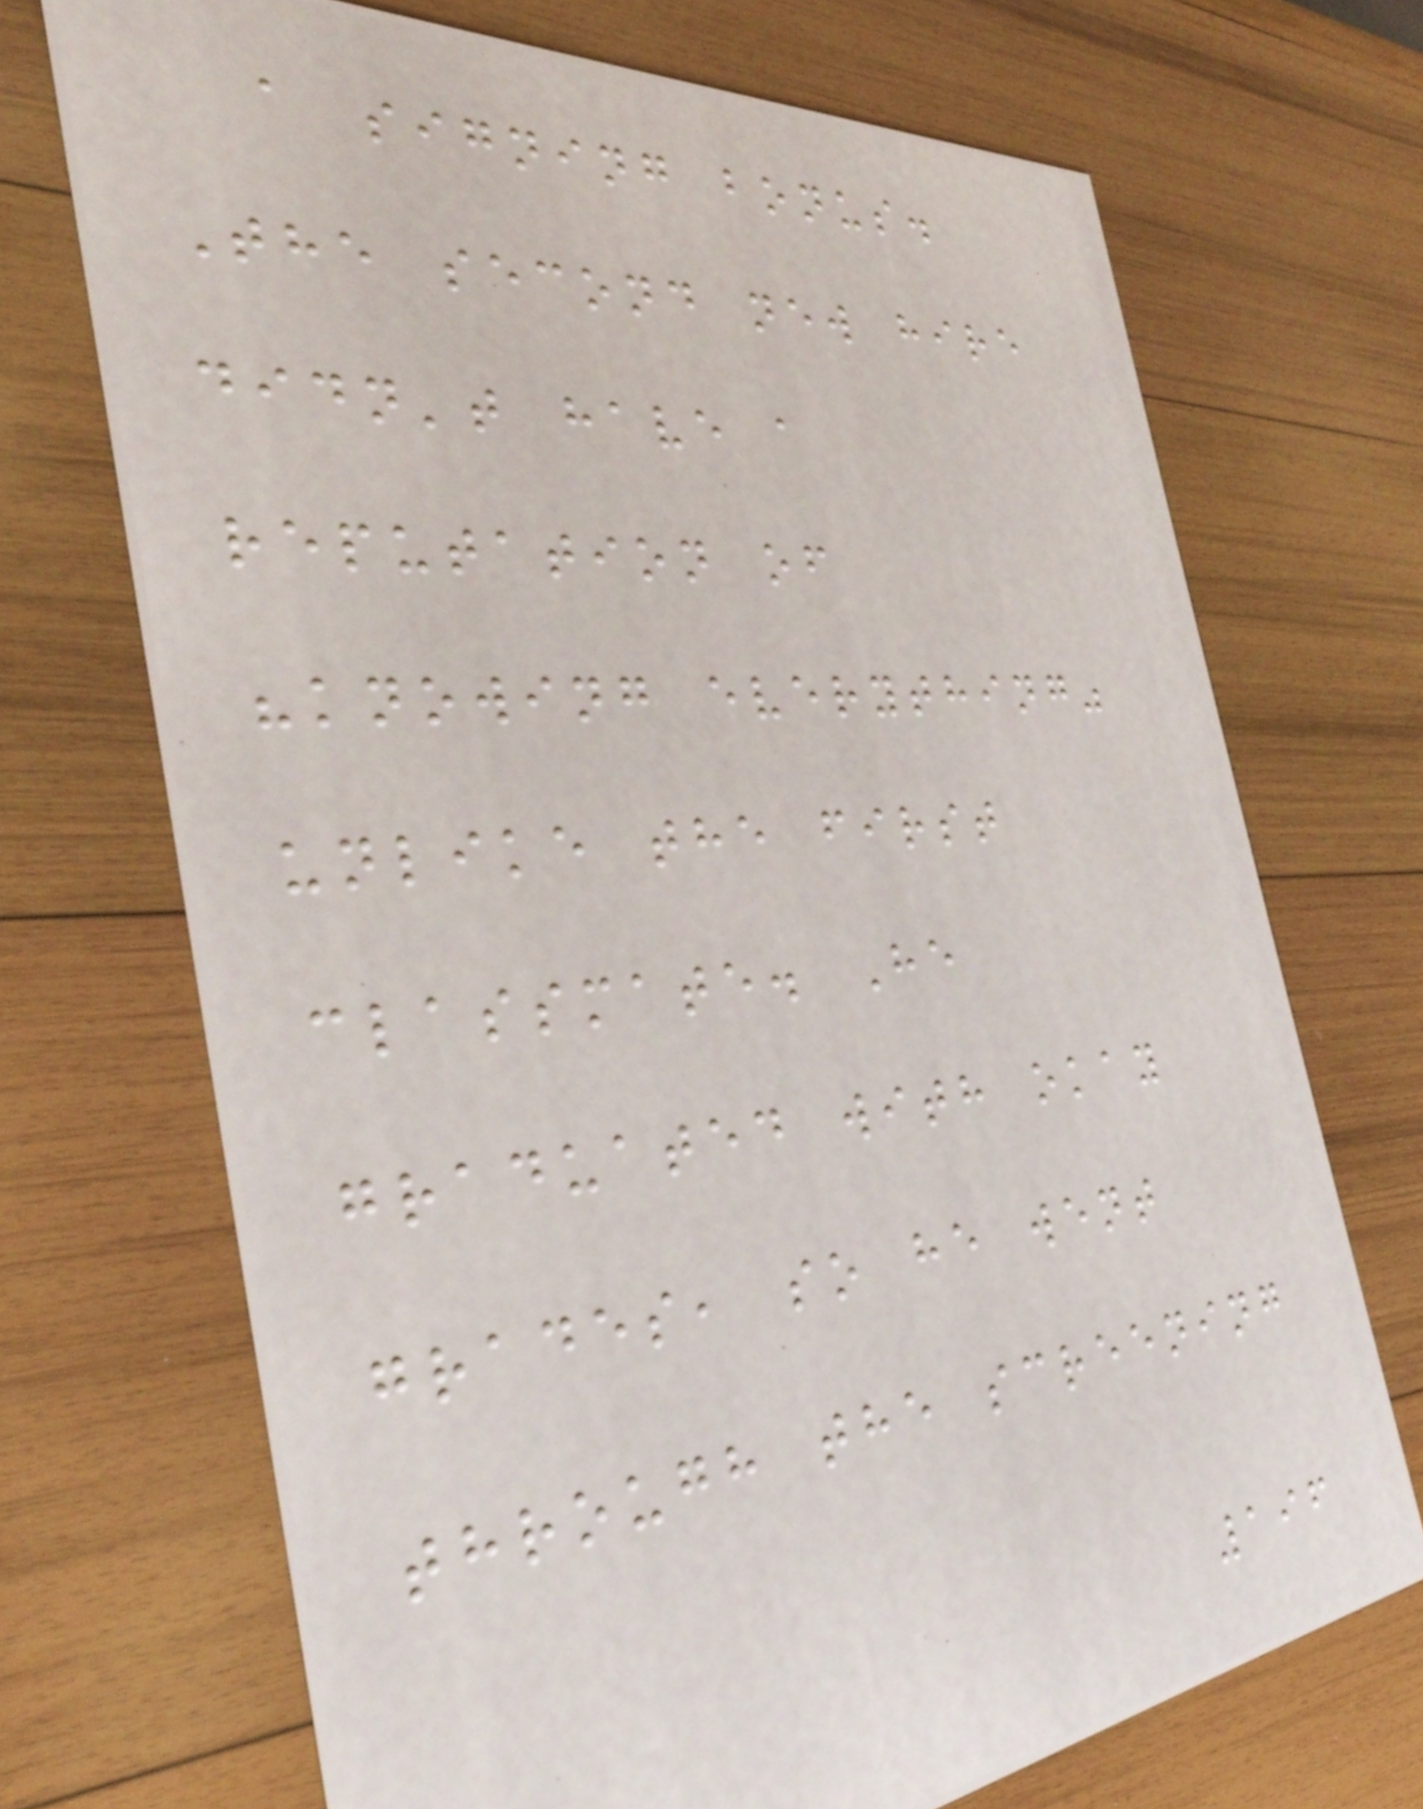a signing bonus.
The second new hire
didn't have a
reputation of
"knowing everything"
unlike the first
classmate. He
graduated with okay
grades, so he went
through the screening
196
